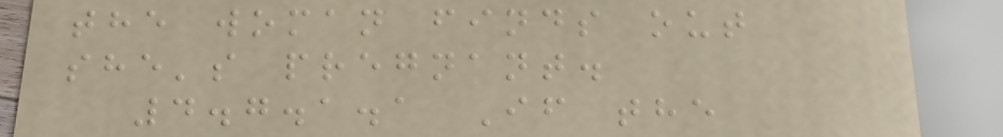the woman finds out
she's pregnant.
4.7.1.1 If the
